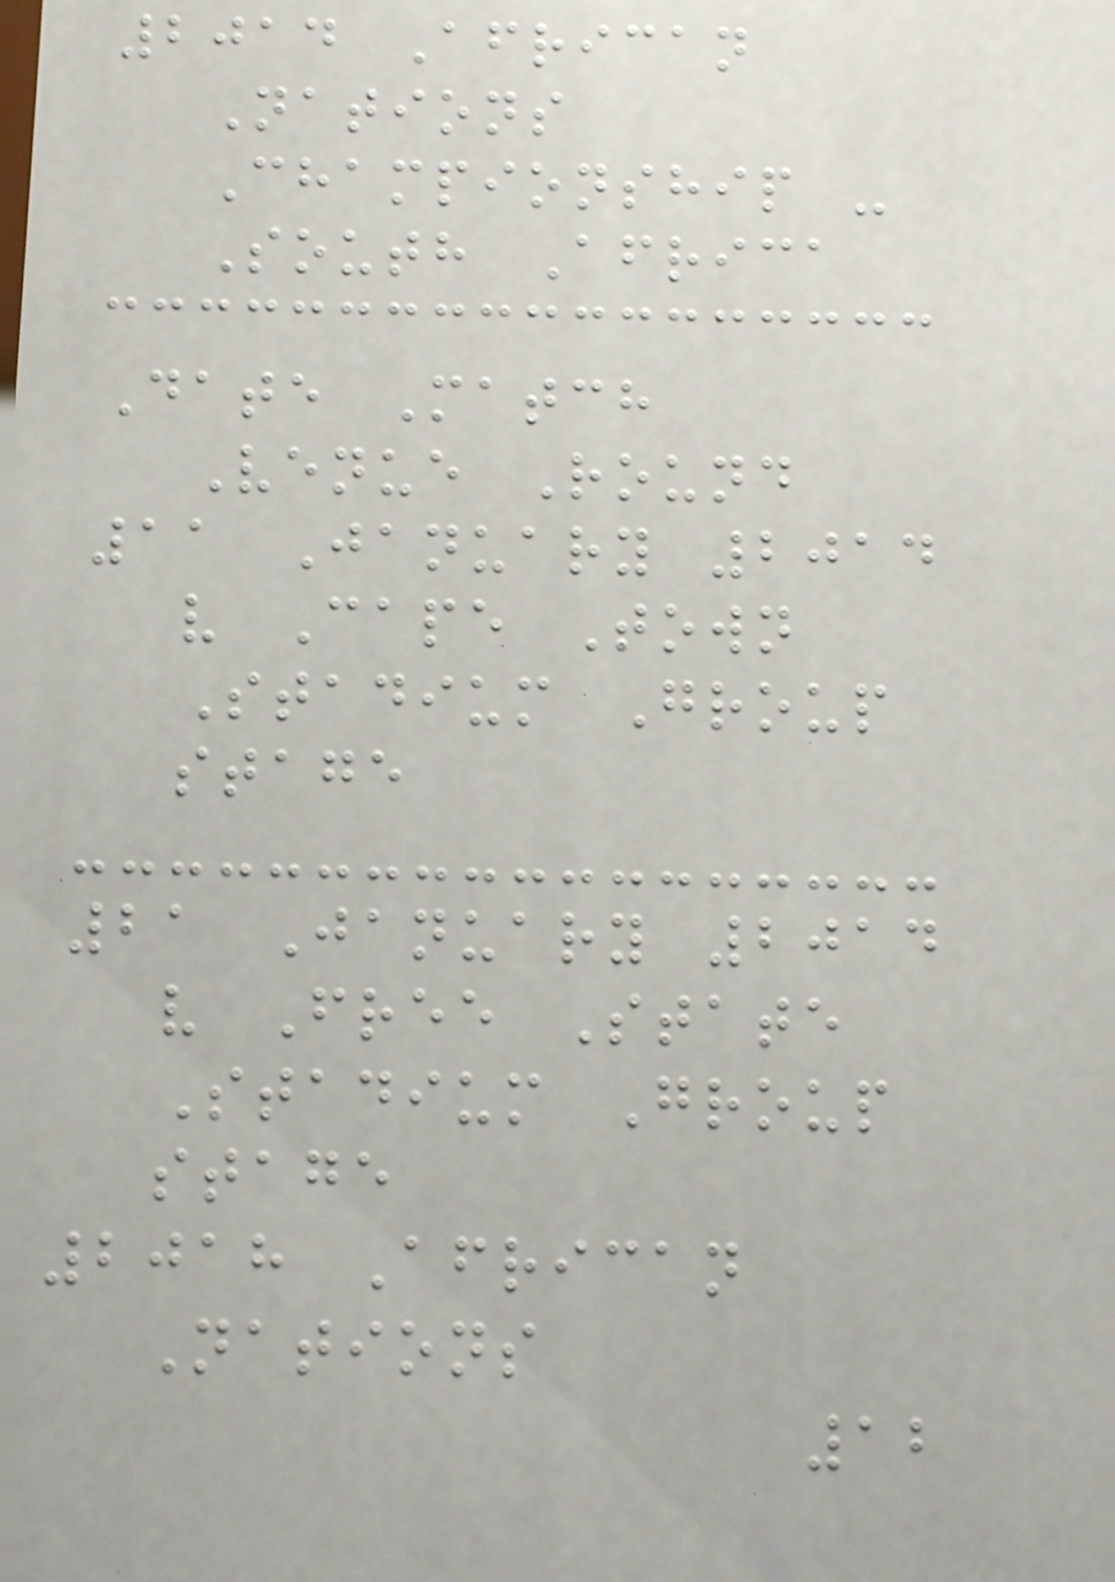2014 African
Nations
Championship -
South Africa
Date Match
Venue Round
11 January 2014
v Cape Town
Stadium Group
stage
21 January 2014
v Free State
Stadium Group
stage
2018 African
Nations
12
